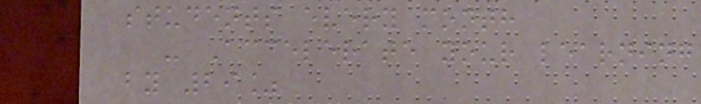students every month
- Accelerate your learning
by 29%
